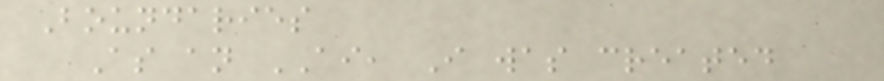Boundaries
As an AI, I was created
